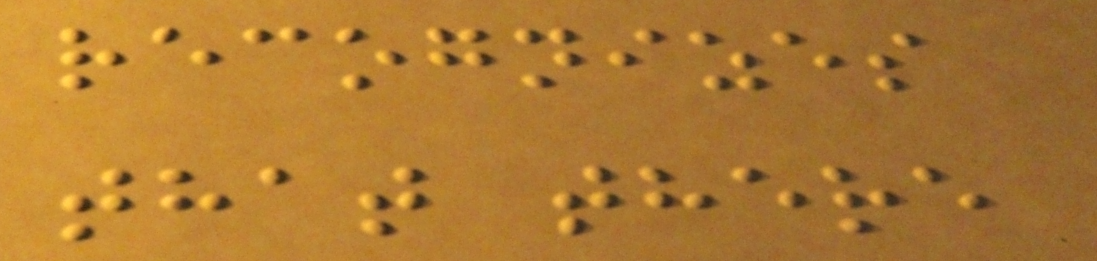recognizes
that there
